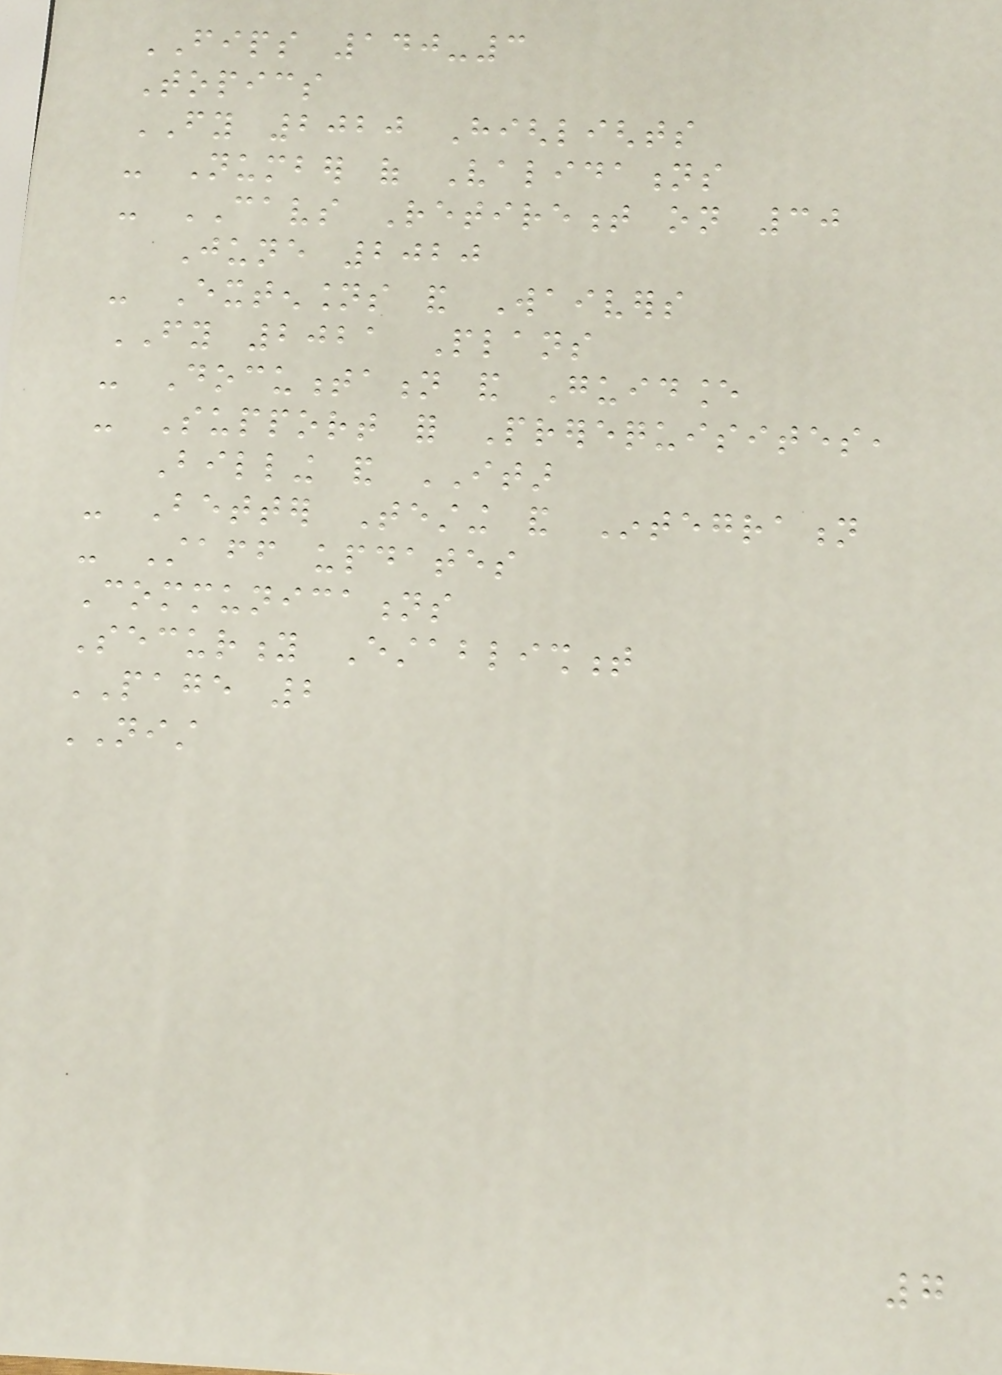FIPS 140-3
Topics
FY 2020 Highlights
- Number of Validations
- CAVS Retirement on 30
June 2020
- Extensions and Waivers
FY 2021 Plans
- Documentation and Guidance
- Support for Prerequisites,
Billing and ITAR
- Better Testing and Integration
- Staff updates
Communications
Security Establishment
PAGE 2
NIST
7
